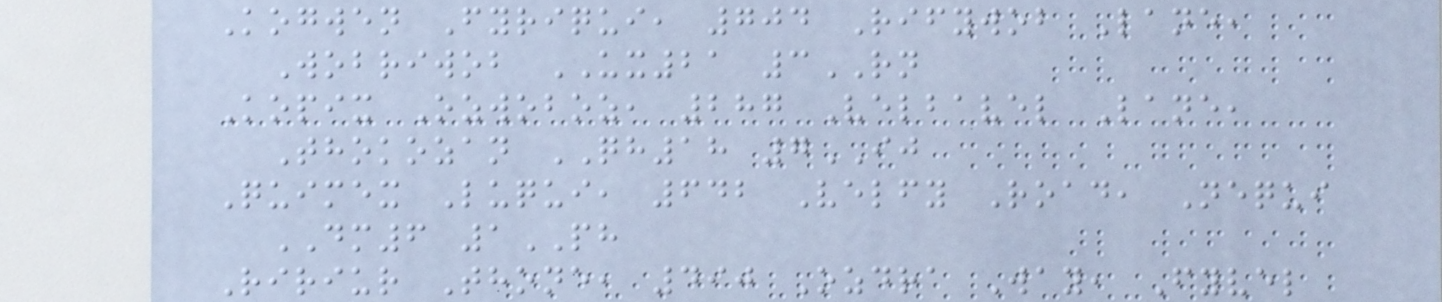Kogwen Fyriqui, 704 Rifywob Lane,
Wobriwob UX21 3RN
Kopix Ozwoboz, 287 Velbavel Lane,
Thokozan QH18 7IJ
Quimex Luqui, 642 Velfy Road, Nequi
DM6 1PH
Ririur Thone, 490 Ozdra Way, Fyvel
